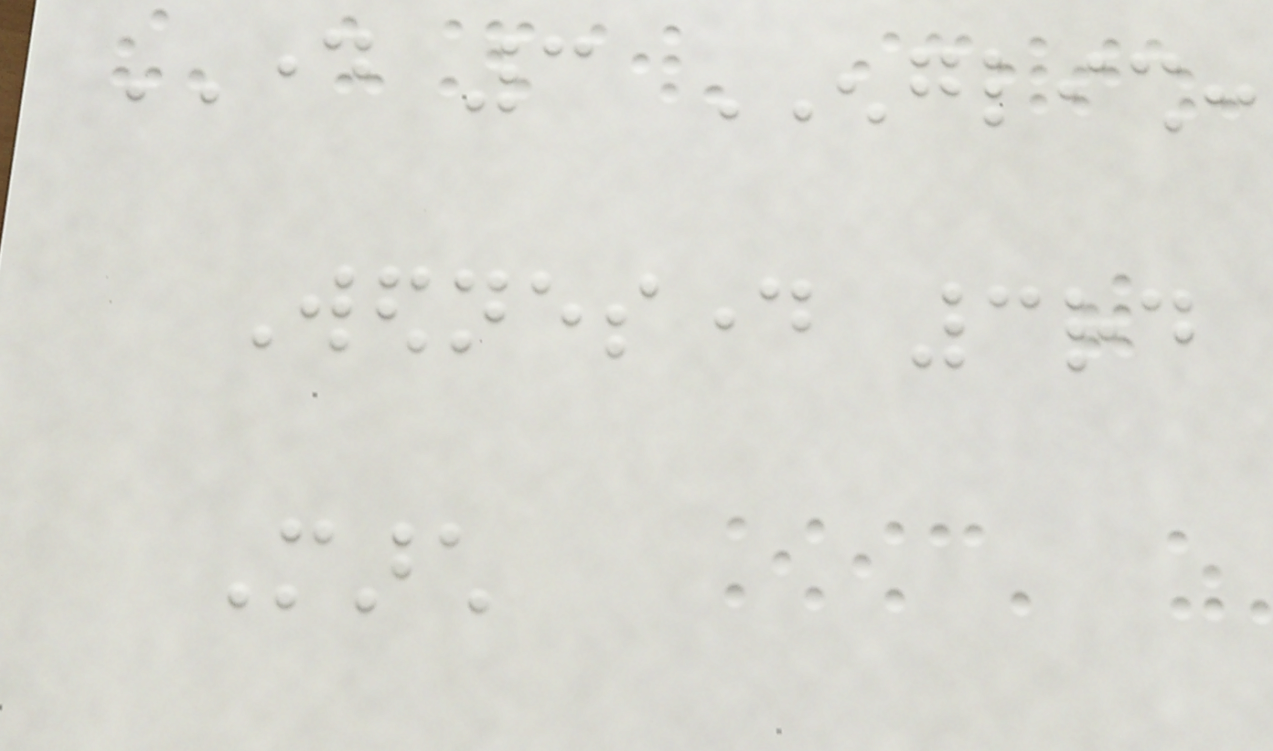DAY 3 ENGLISH:
Wednesday 3rd
March
